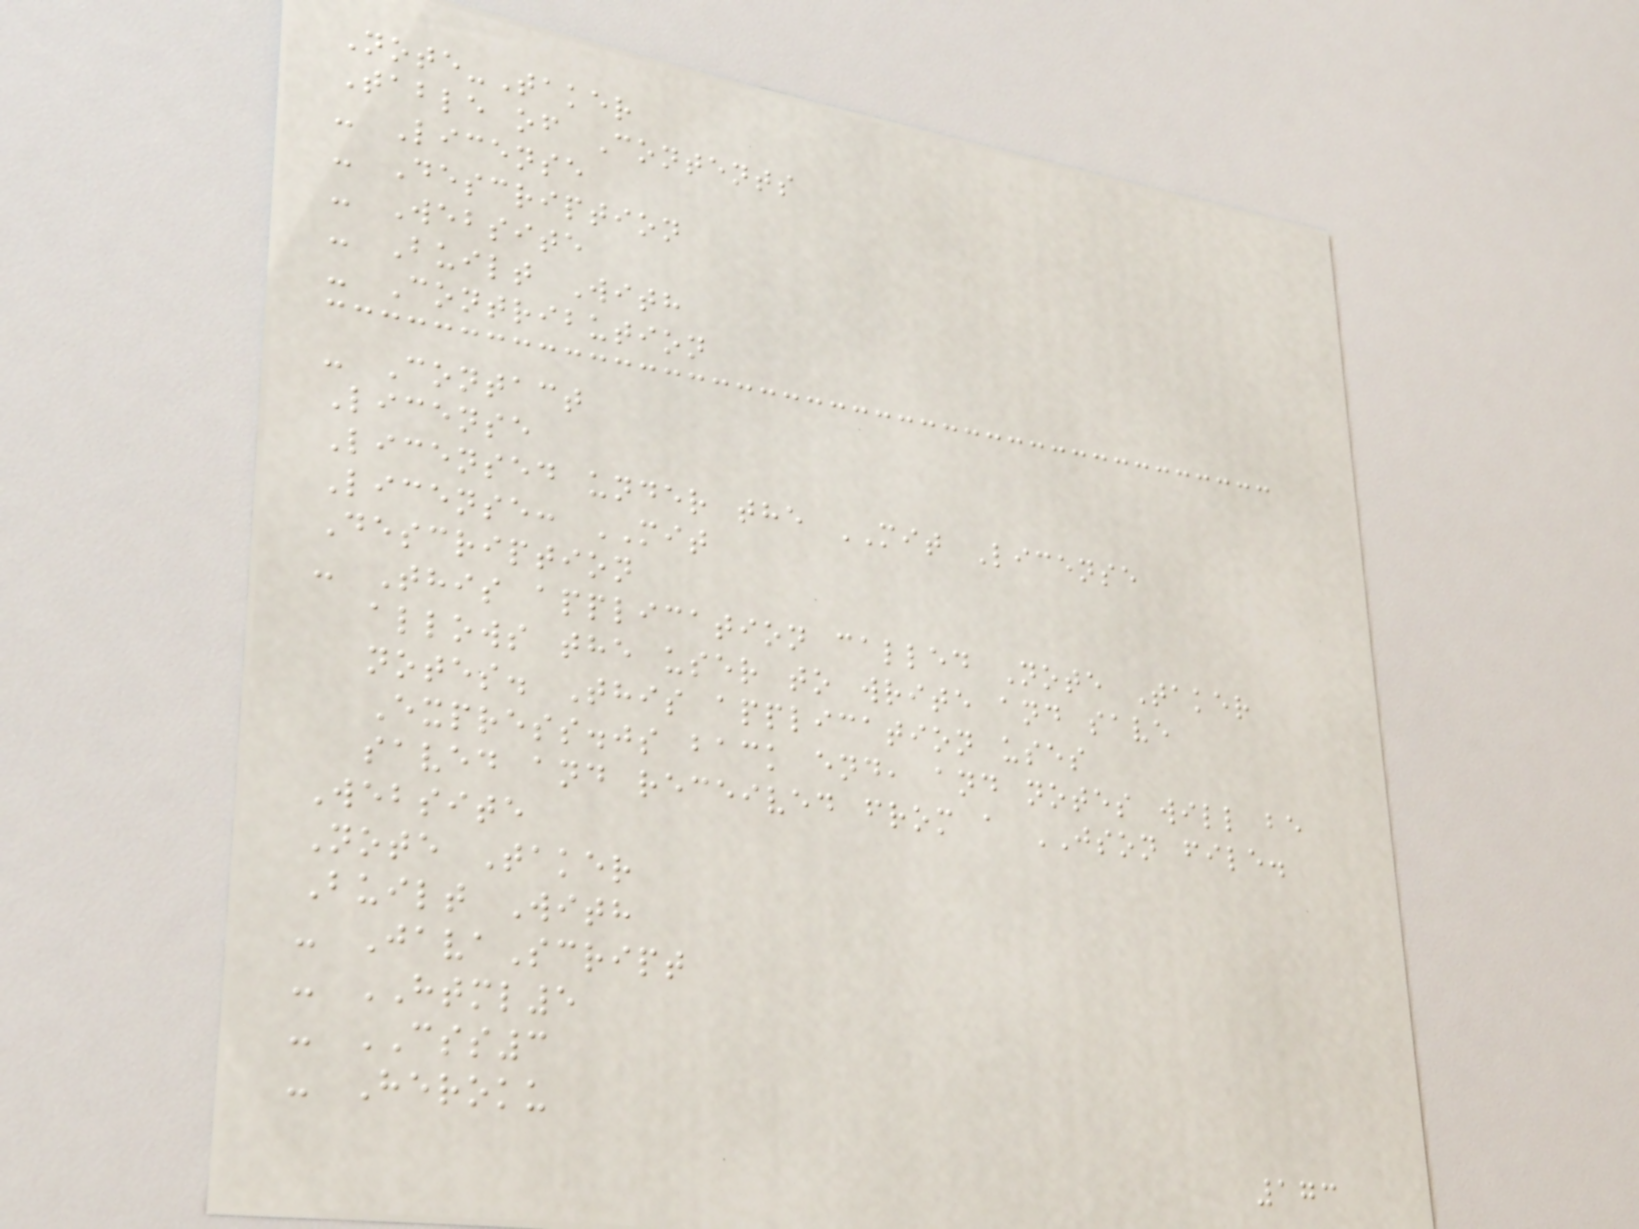Note-Taker
Table of Contents
- License
- Description
- Website
- Built With
- Contribution
- Contact
License
Licensed under the MIT License
License: MIT
Description
- This application called Note Taker
allows the user to write and save
notes. This application uses
Express.js back end, and notes will be
saved and received from a JSON file.
Website
Note Taker
Built With
- JavaScript
- HTML5
- CSS3
- Heroku
173
